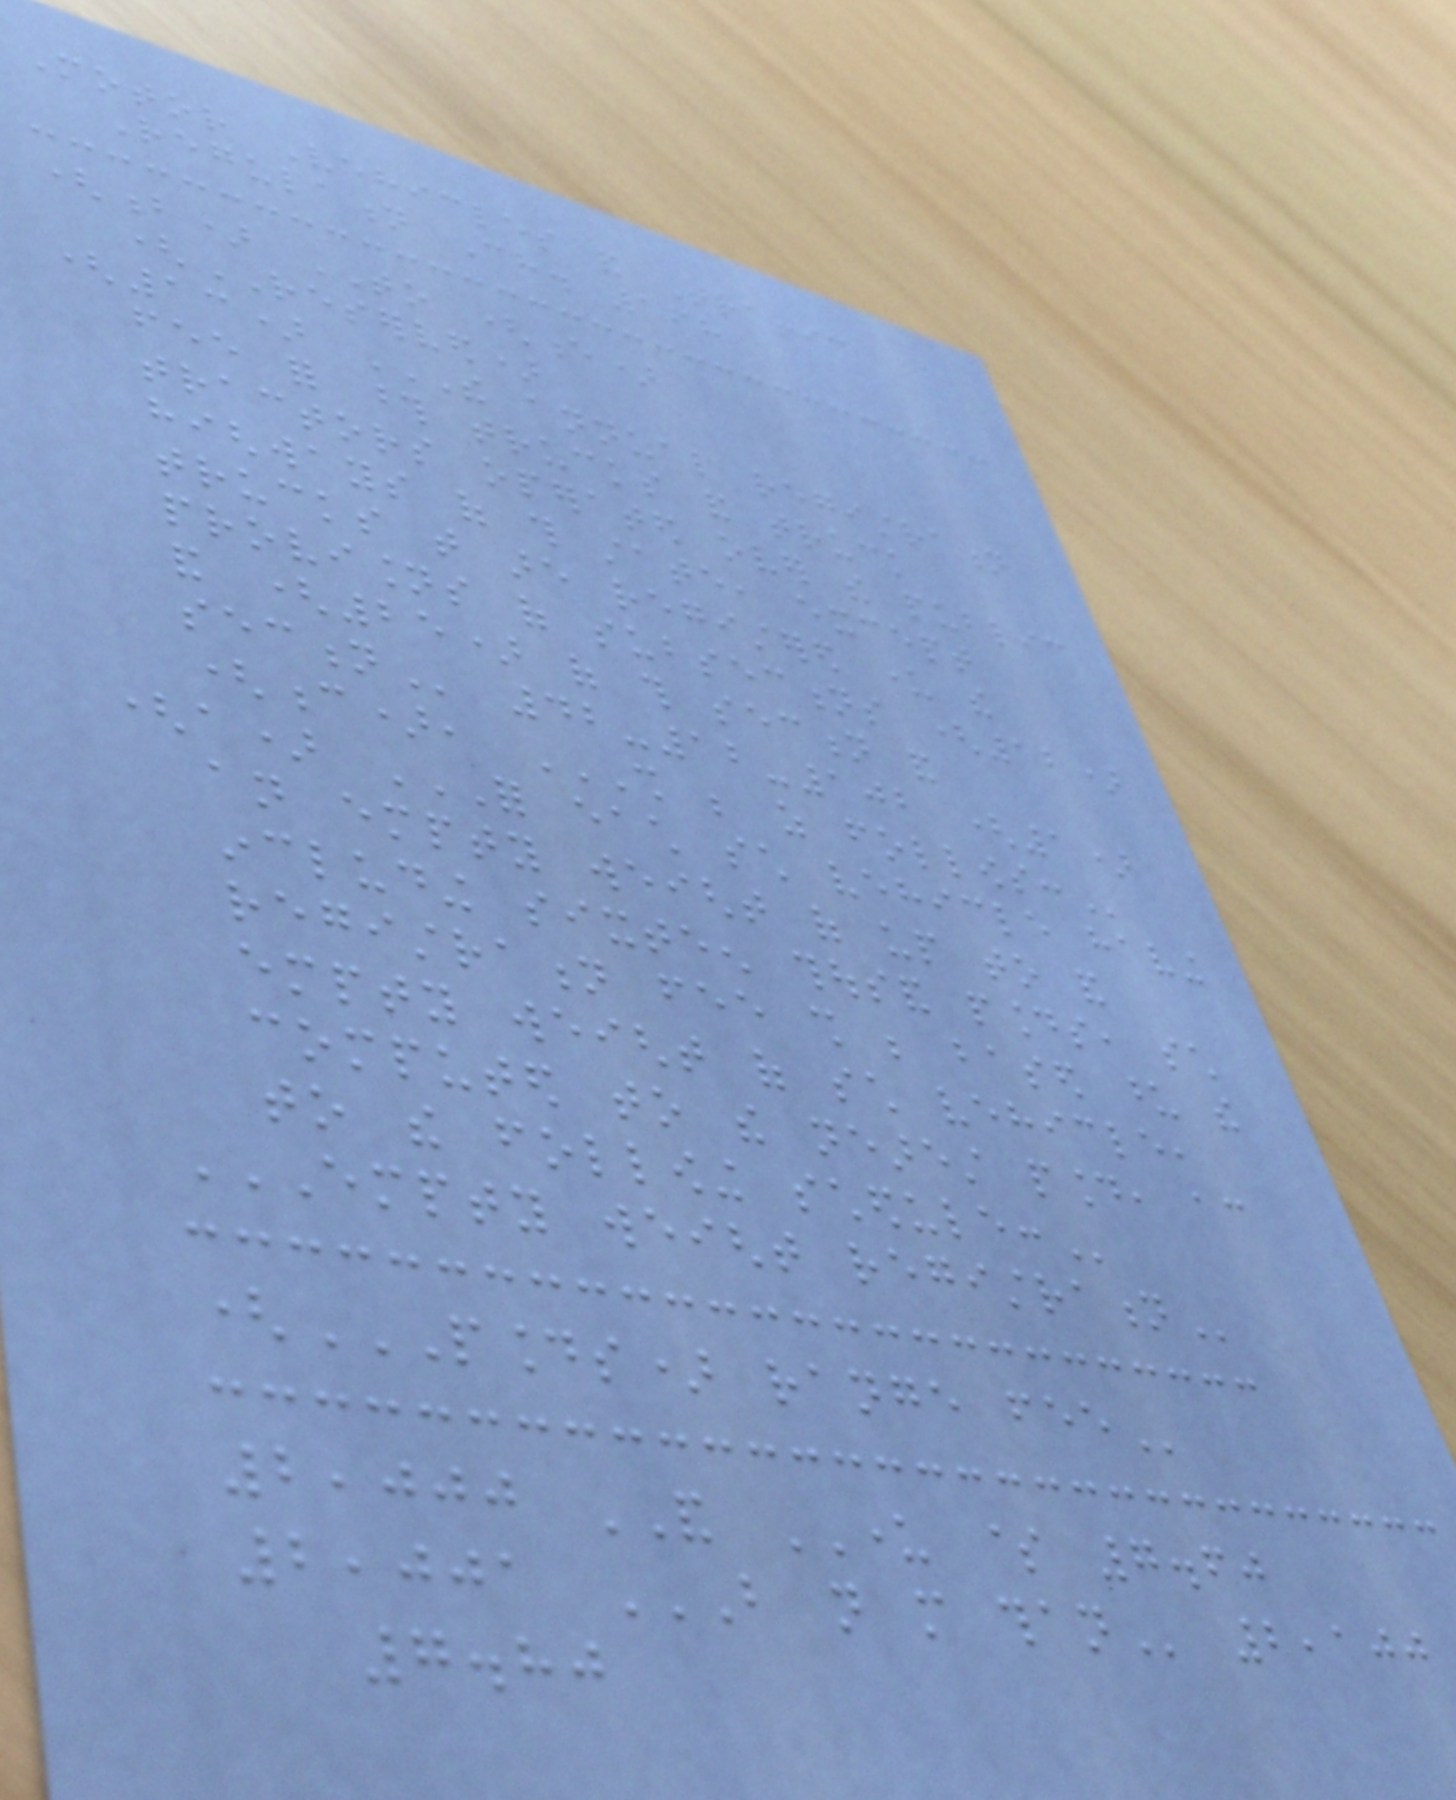Motor Vehicles and Traffic
Regulation Ch. 168
(b) TO (e)
(RESERVED)
(13) THE ANNUAL REGISTRATION
FEE FOR THOSE TRUCKS AND TRUCK
TRACTORS OPERATED OVER THE PUBLIC
HIGHWAYS OF THIS STATE, EXCEPT
TRUCKS THAT ARE REGISTERED UNDER THE
PROVISIONS OF SUBSECTIONS (12)
AND (25) OF THIS SECTION AND
SECTION 42-12-102 (1)
(c), SHALL BE AS FOLLOWS:
(a) FOR EACH SUCH VEHICLE HAVING
AN EMPTY WEIGHT OF UP TO AND
INCLUDING SIXTEEN THOUSAND POUNDS, SUCH
REGISTRATION FEE SHALL BE BASED UPON THE
EMPTY WEIGHT OF SUCH VEHICLE,
COMPUTED TO THE NEAREST POUND, ACCORDING
TO THE FOLLOWING SCHEDULE:
EMPTY WEIGHT REGISTRATION
(POUNDS) RANGE FEE
2,000 AND UNDER $ 7.60
2,001 BUT NOT MORE THAN 2,100
7.80
